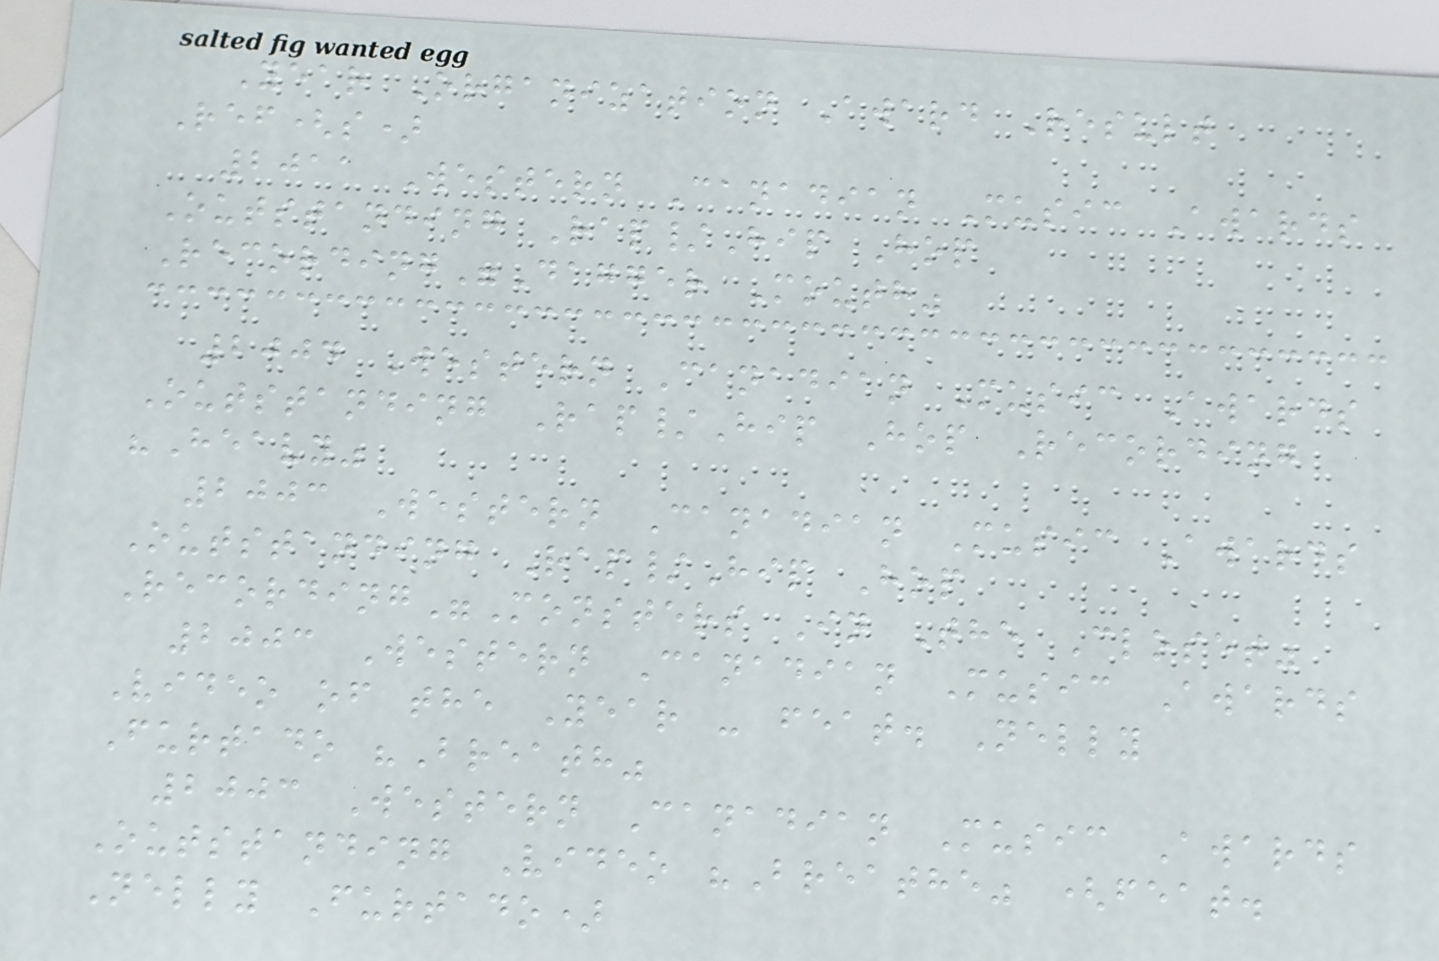Year Organization Award Result
Ref(s)
2011 Western Canadian Music Awards
Outstanding Rap/Hip Hop
Recording"Dagger Mouth"
2004 Western Canadian Music Awards
Outstanding Rap/Hip Hop Recording
"Heavy"
2003 Western Canadian Music Awards
Outstanding Rap/Hip Hop
Recording"Monsters In The Closet"
2003 Western Canadian Music Awards
Video of the Year - feat. Nelly
Furtado "Breath"
2003 Western Canadian Music Awards
Outstanding Video "Breathe" (feat.
Nelly Furtado)
